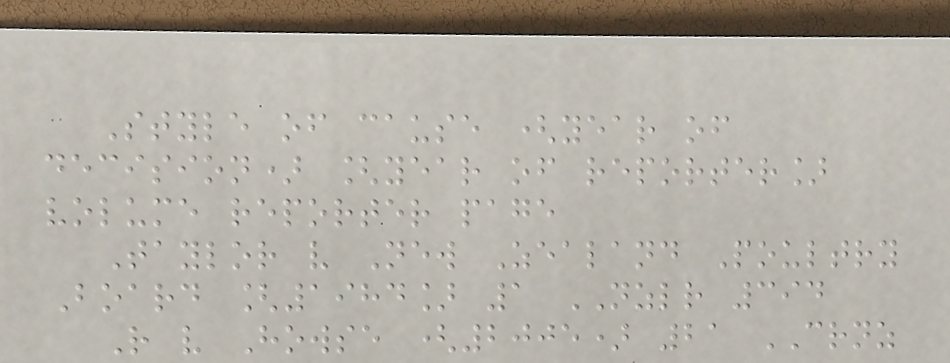Style of cause (year of
decision) [year of reporter]
volume reporter page
Taylor v New Zealand Poultry
Board [1984] 1 NZLR 394
R v Howse (2005) 21 CRNZ
